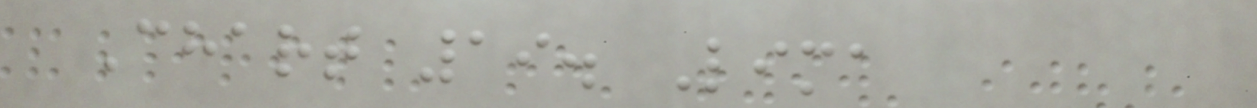Chart 19. Lima
